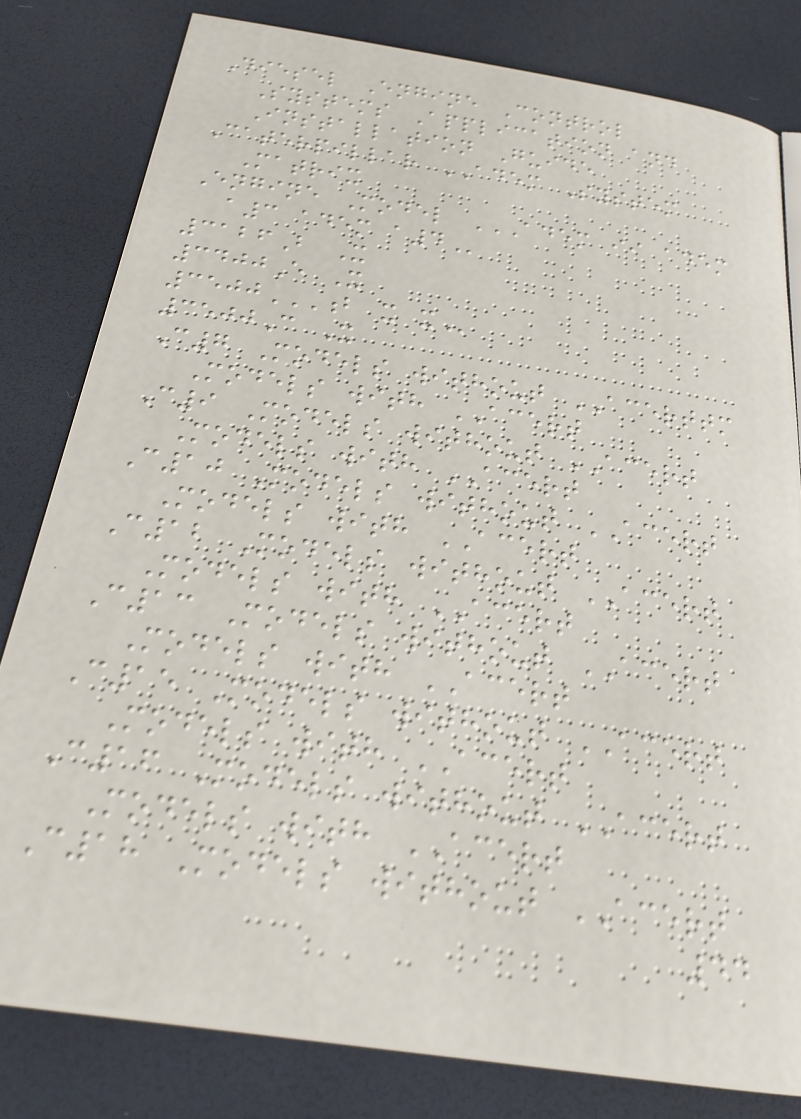Diesel Engine Control
Systems Application and
Installation Guide
Caterpillar ADEM System
Matrix
Engine Model ADEM II ADEM
A3 ADEM A4
3126B X
3400E X
3500B X X
3500C X
C7 Models without ACERTTM
Models with ACERT
C9 Models without ACERT
Models with ACERT
C10 Models without ACERT
Models with ACERT
C12 Models without ACERT
Models with ACERT
C13 Models without ACERT
Models with ACERT
C15 Models without ACERT
Models with ACERT
C16 Models without ACERT
Models with ACERT
C18 Models without ACERT
44
